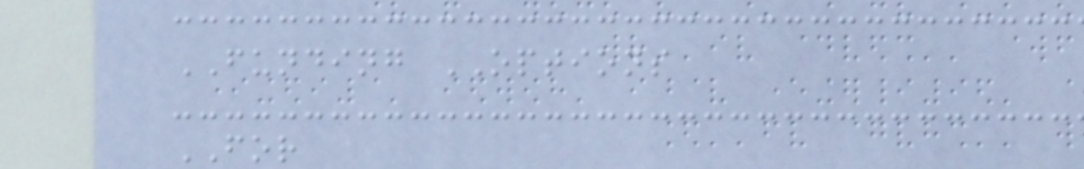FUNDING OPTIONS
FOR
